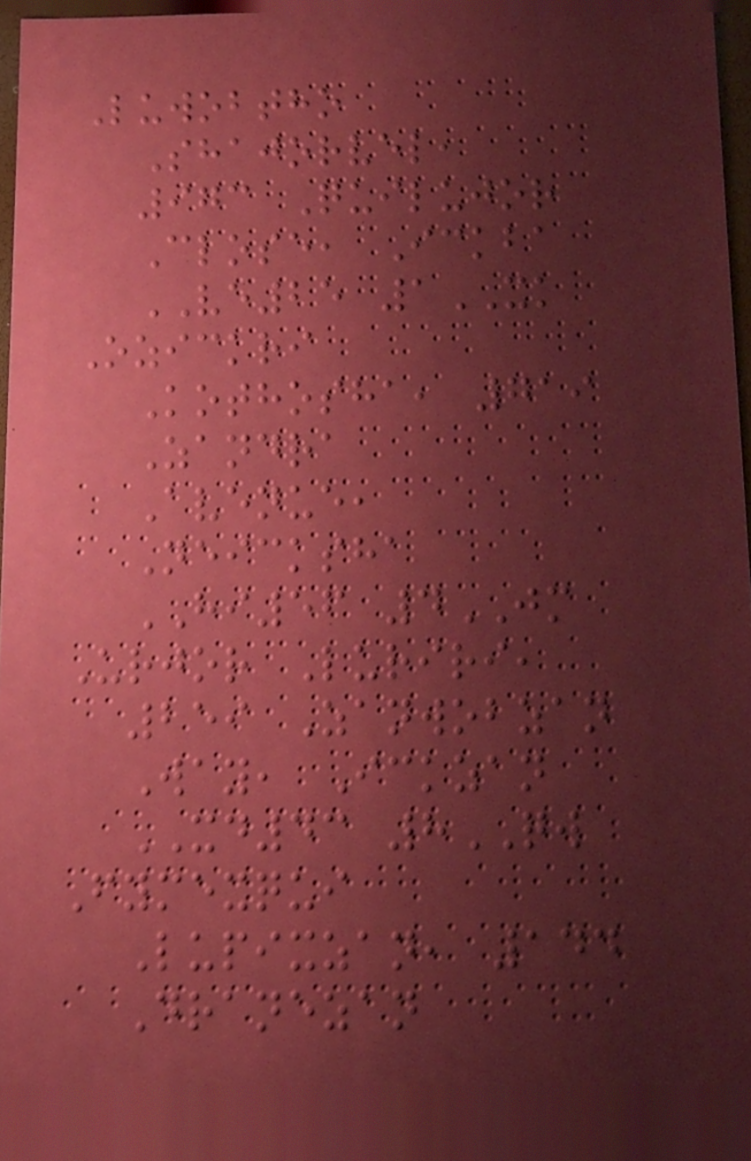Luwobtho
Shajorvel,
973 Quilujor
Close, Ickba
VE25 1XK
Ozickri
Kothosha, 719
Zandra
Avenue,
Neicksha
HI56 4JM
Urjor Luriri,
259 Zanwobzan
Way, Ickzan
XD43 8QW
Fymexqui
Lupixzan, 144
Dranezan
